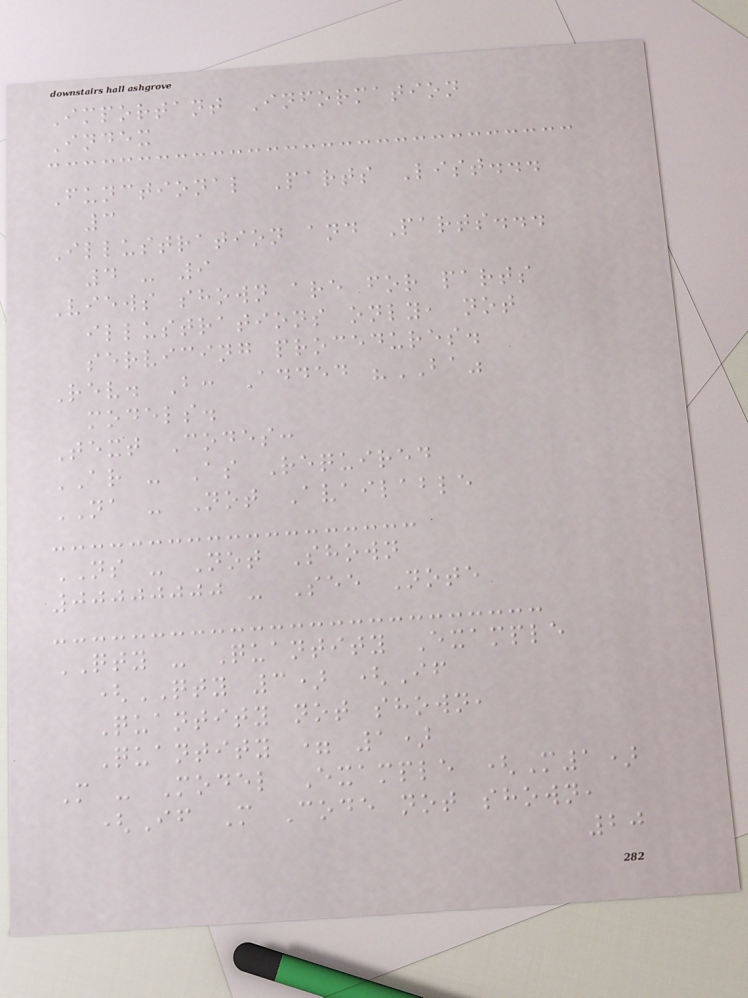Important Information
Index
Functional Parts List...
3
Illustration and Parts...
4 - 9
Views shown are for parts
illustrations only, not
servicing procedures.
Rev. B: Added "BA"
models.
Text Codes:
AR - As Required
NA - Not Available
NS - Not Shown
00000000 - See Note
QTY - Quantity Example
(QTY 3) (If
Quantity not shown,
Quantity = 1)
M - Model Example (M1)
(If M Code not shown,
20
